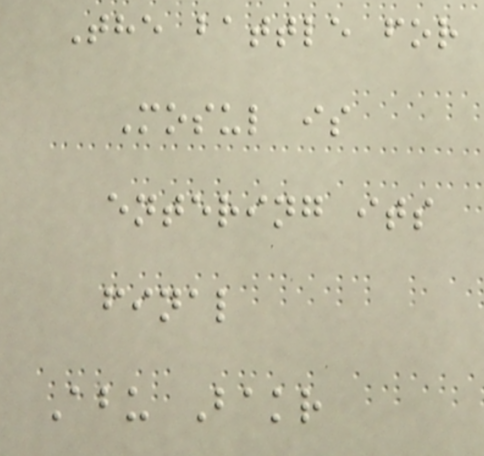The battle for
Mosul is
entering its
final
Abu Bakr
